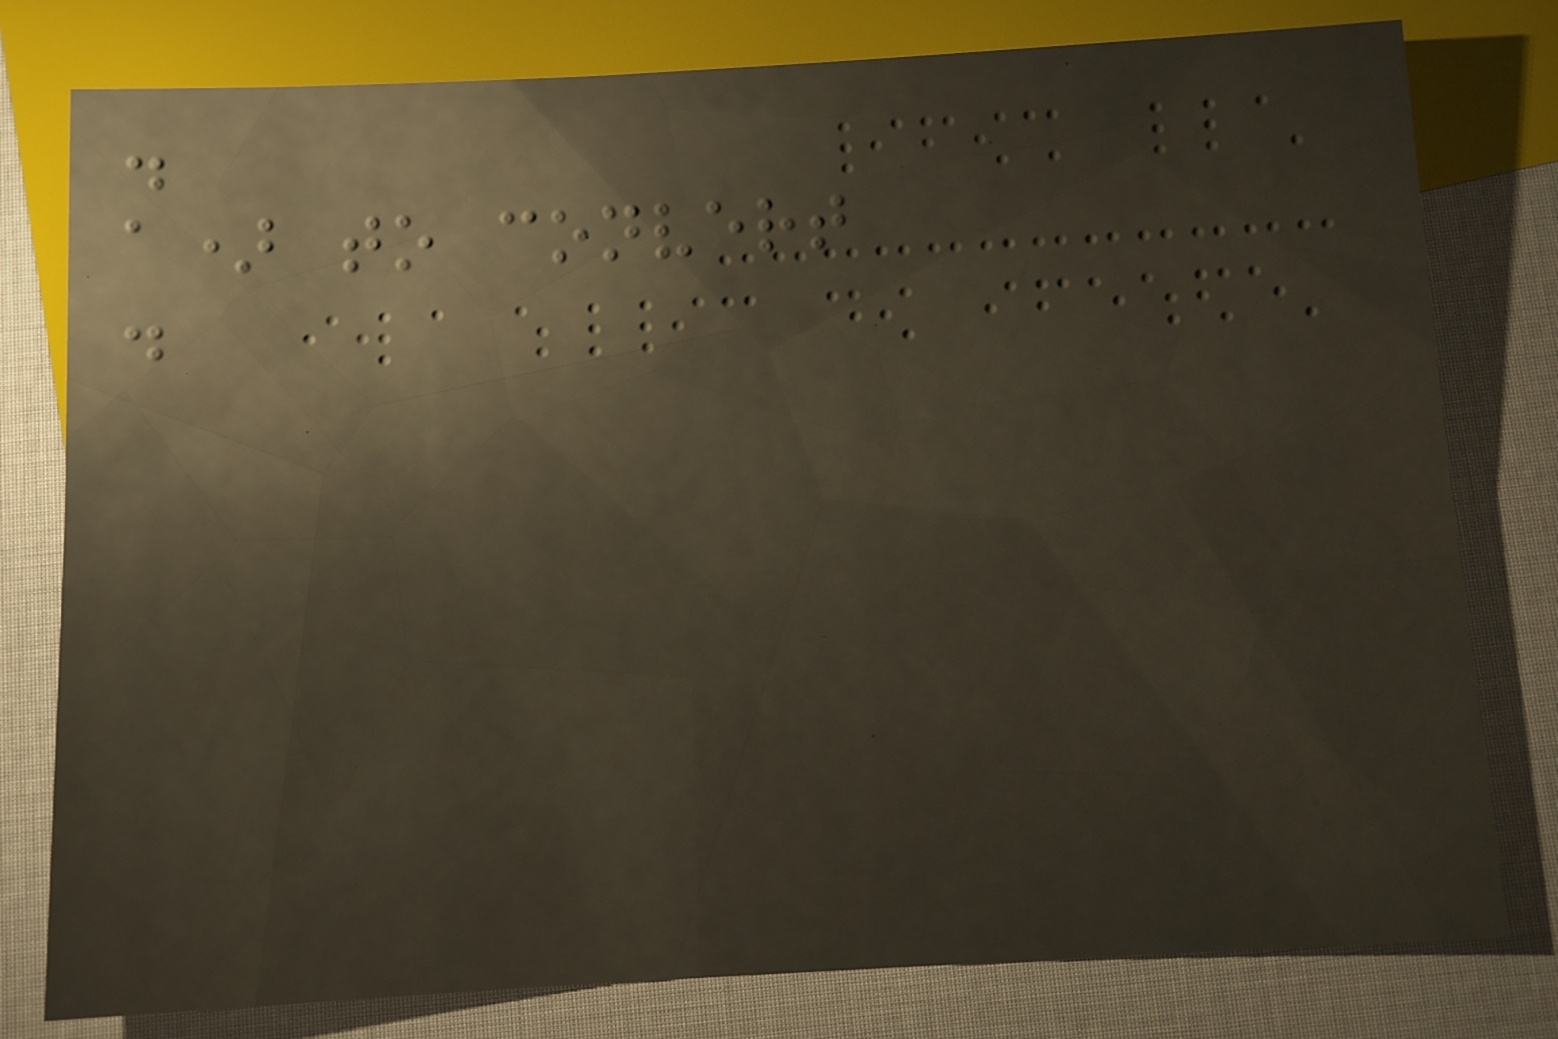.
a) to convert
.
